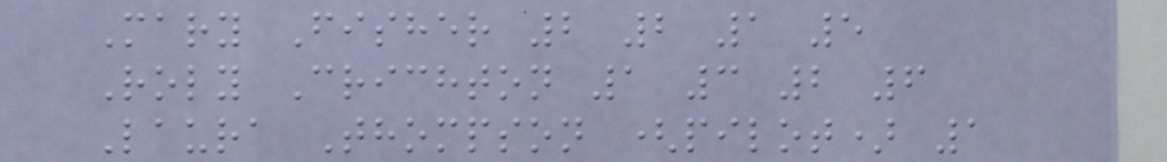Mary Fisher 2 2 1 5
Roly Crichton 1 3 2 6
Laura Thompson (pilot) 1
